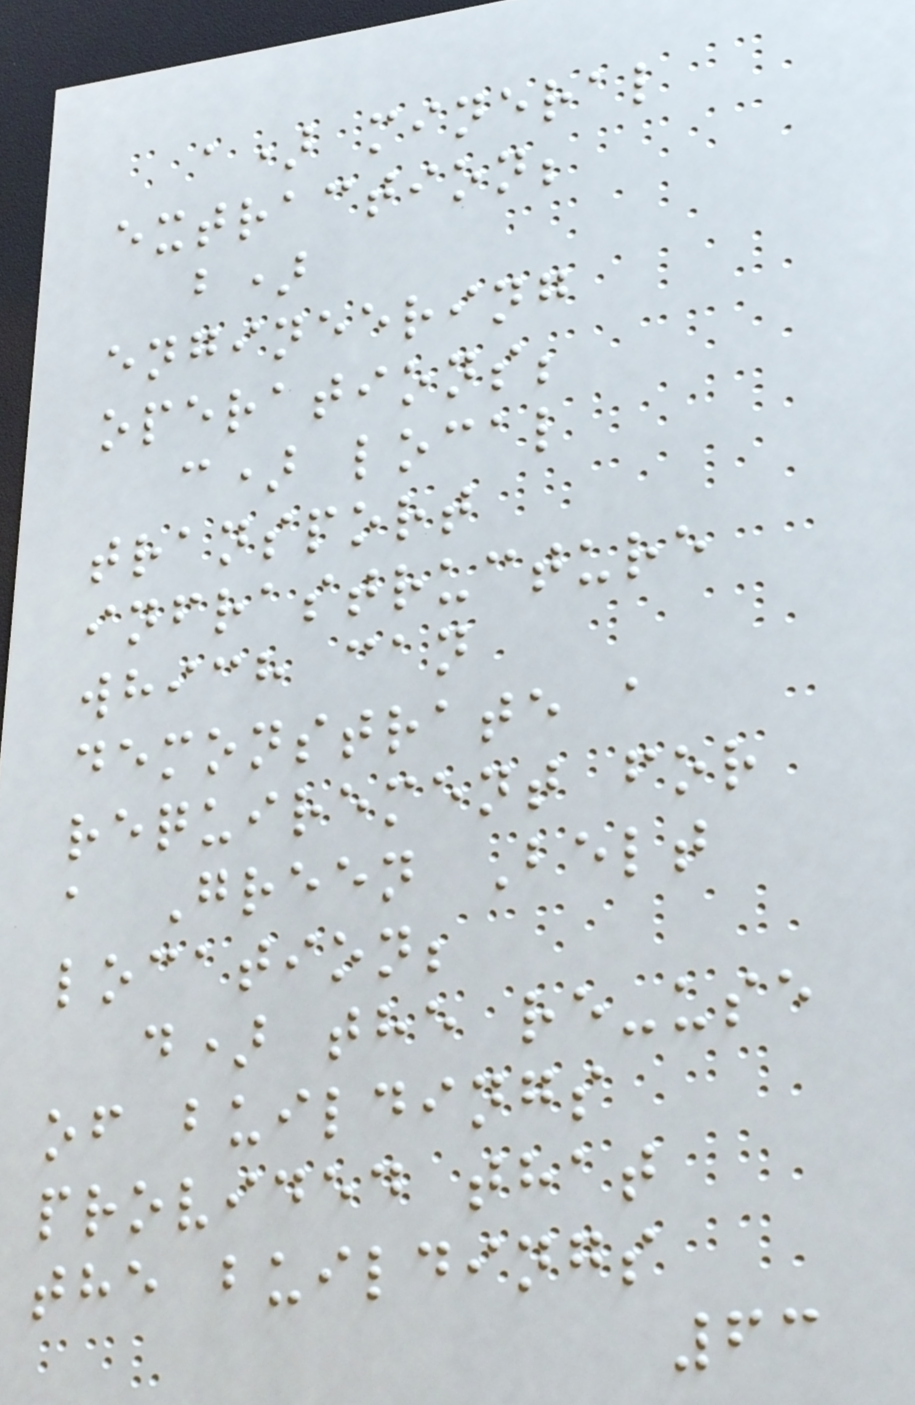a) mineral
extraction;
b)
engineering
operations;
c) local
transport
infrastructure
which can
demonstrate a
requirement for
a Green Belt
location;
d) the re-use
of buildings
provided that
the buildings
63
